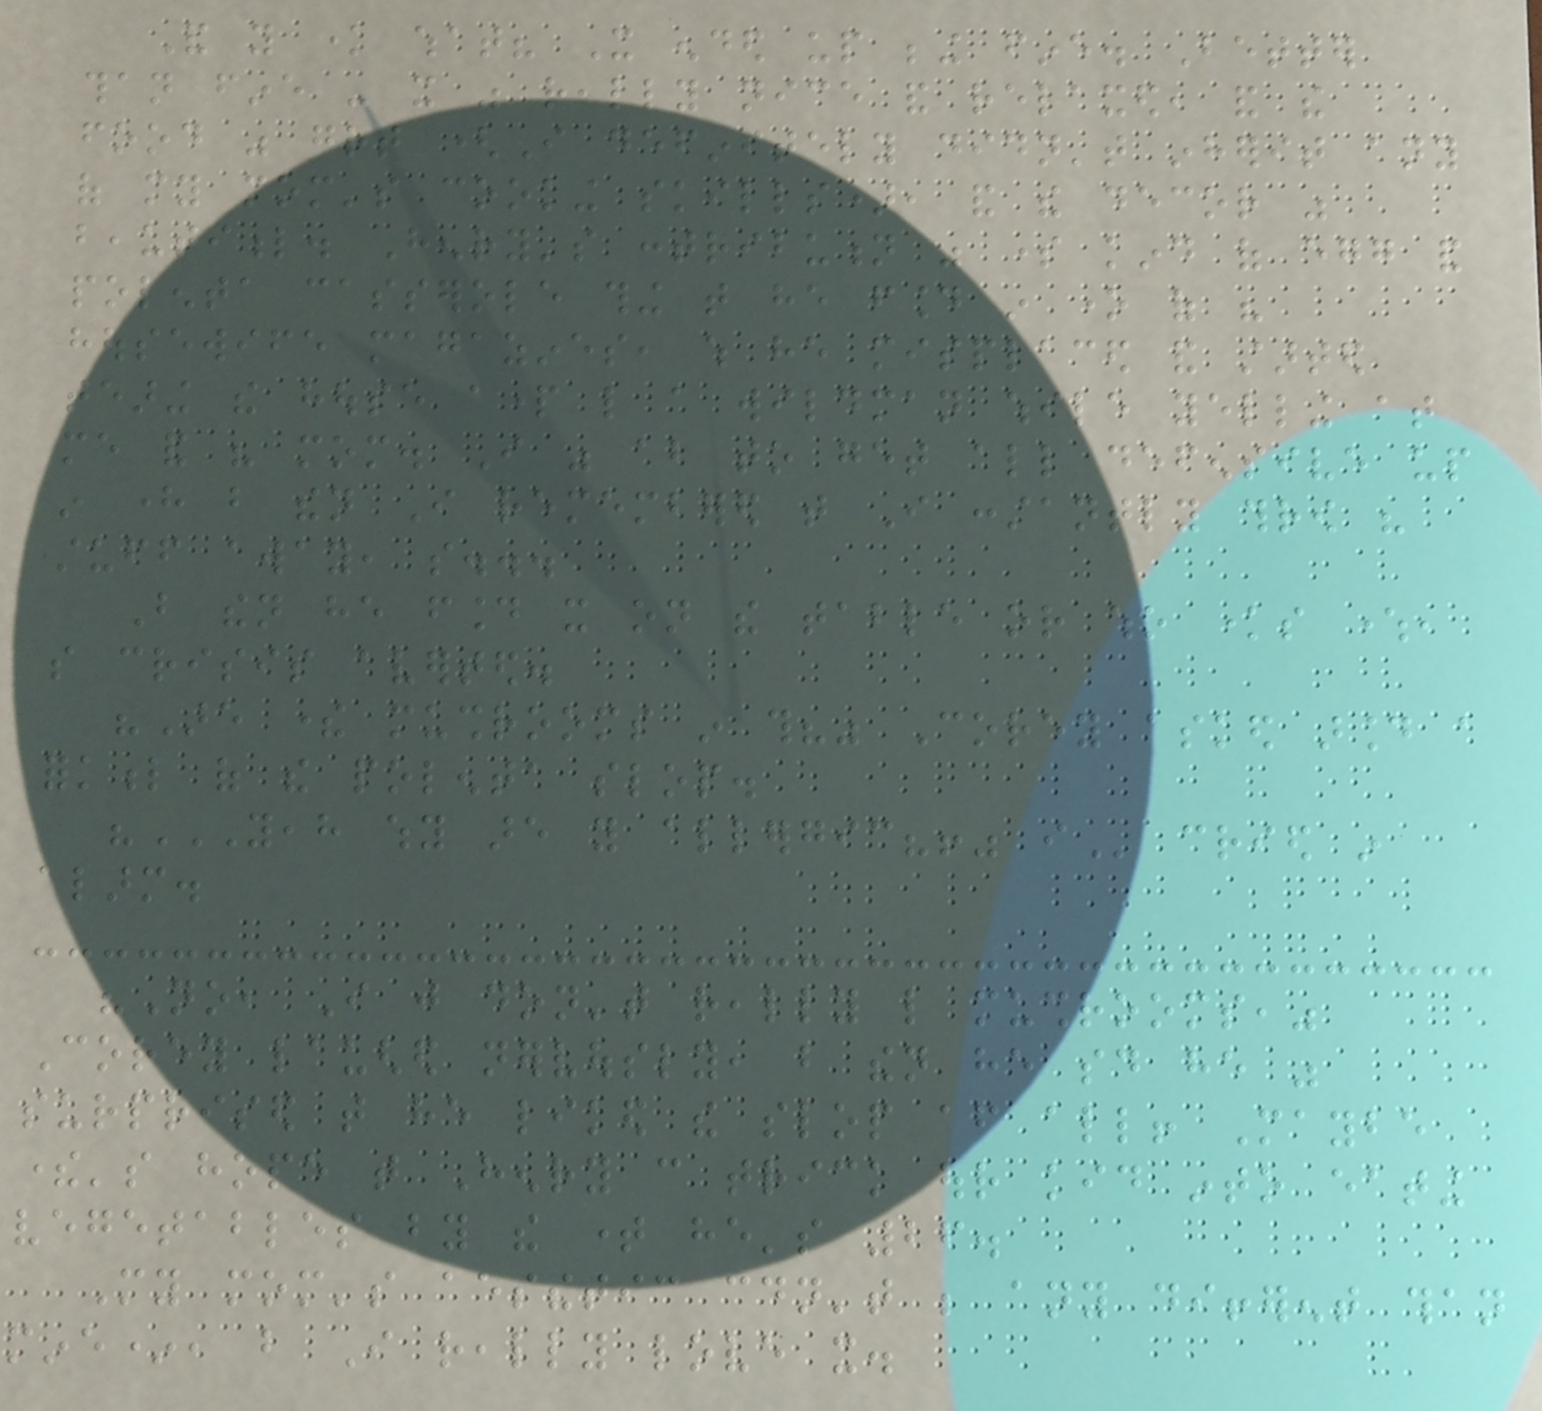And you know what? It ended up being fine. Better
than fine - it was really nice and relaxed, and the
food was great (I definitely didn't inherit any
of my mom's cooking skills), and the decor was
beautiful. Henry's contribution was some kind of egg and
polenta casserole thing that he found in one of his
housewife magazines, which he misplaced and started
tearing the house apart like a wildman while yelling at
me and his mom. I was about to get all defensive up
in here but then I remembered that I constantly throw his
stuff away, so...
But then he found it on the table or who knows where,
so crisis averted.
"Are there mushrooms in this?" Corey asked around a
forkful of the polenta slop.
"YEAH WHY ARE YOU ALLERGIC?!" I cried in
alarm.
"No, I just don't really like mushrooms,"
Corey laughed nervously, but then he said he was
surprised that he liked the slop after all! Maybe
there's hope that Henry can trick our kid into eating
vegetables by the time he's 26.
My mom's aesthetic couldn't be any different than
mine*, but I really love it.
